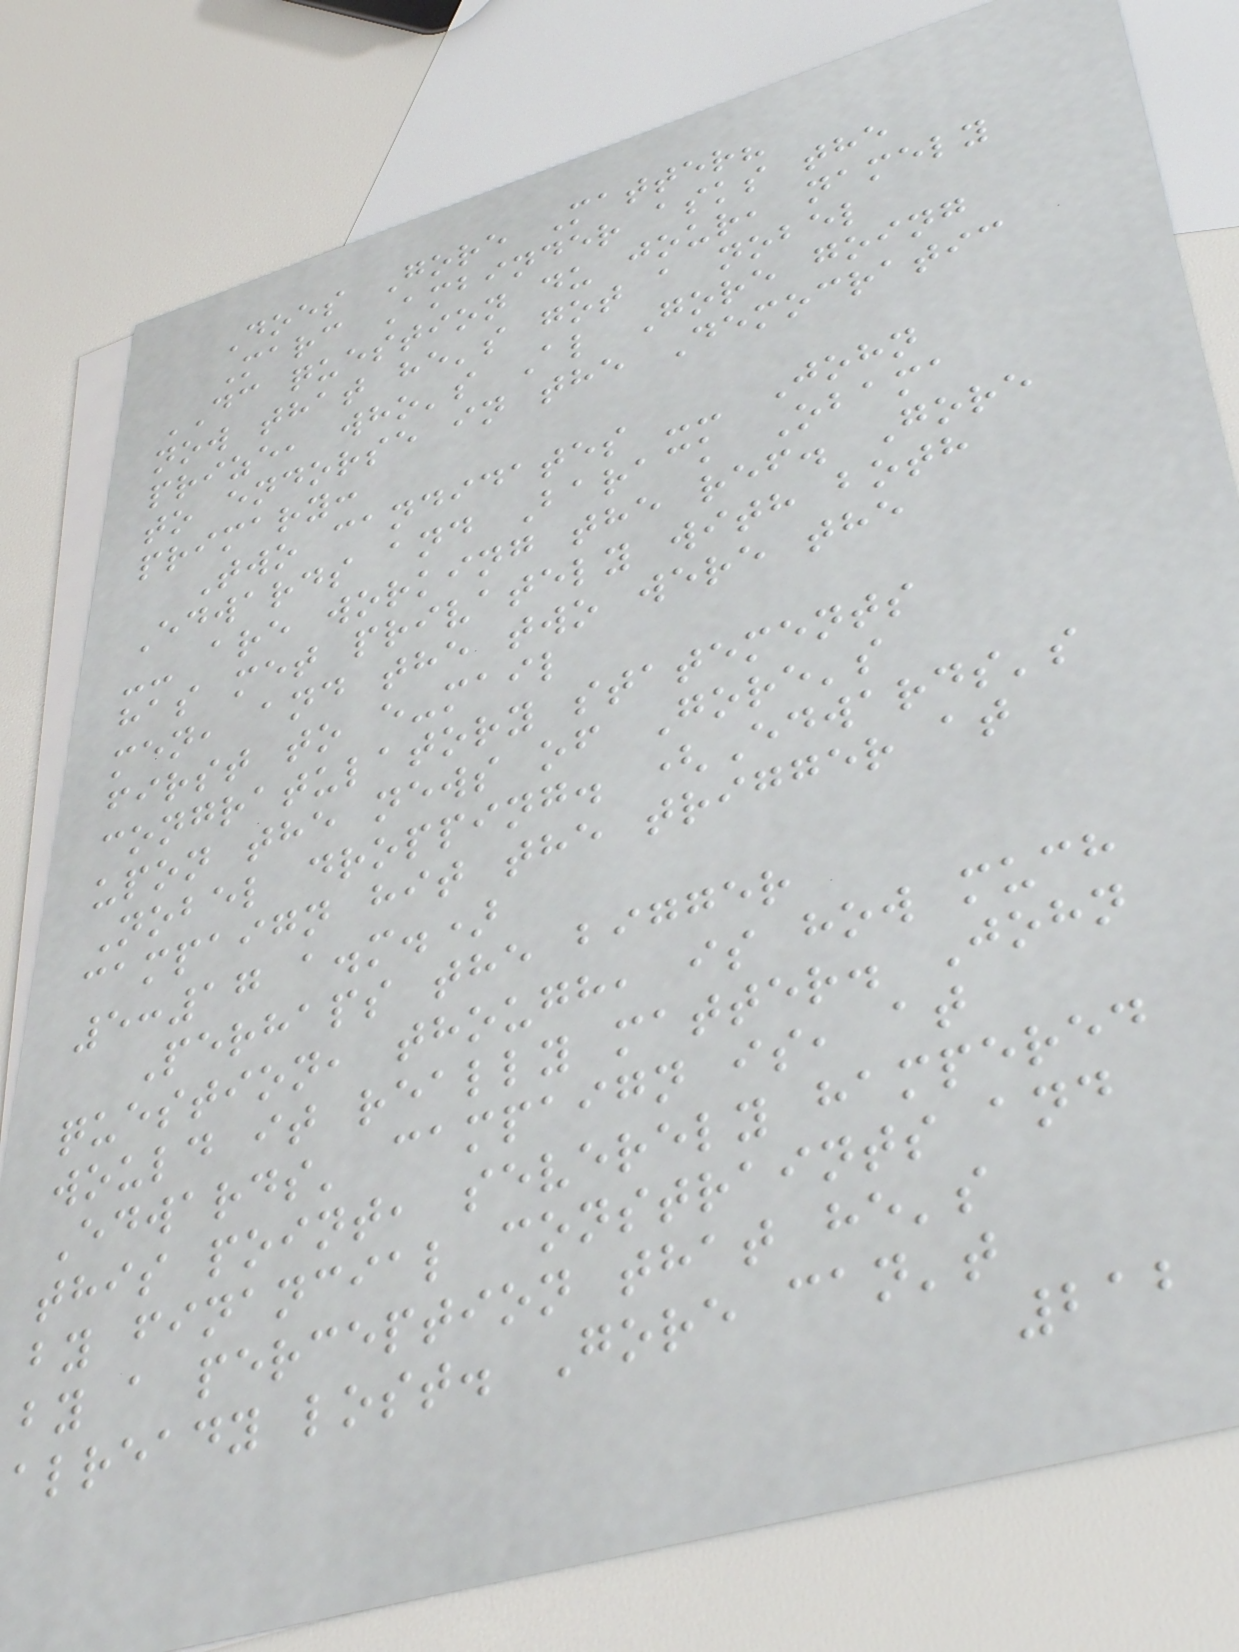Does Gore Matter?
Marc Ambinder asks the
DC question du jour, namely
now that he's got a nobel
prize, who's Al Gore going
to endorse in the Democratic
primary:
Two candidates -- John
Edwards and Barack Obama
-- are working the ref. Gore
has met privately with both
men, and the two were the
first to e-mail
congratulatory statements
upon the news of Gore's
Nobel dropping. (Edwards's
campaign hit the trigger at
5:17 a.m.)
Perhaps the bigger
question, though, is how much
would it really matter. John
Edwards' campaign is, at
this point, severely hampered
by financial constraints and
by a perception that he's
already lost. Gore can't
212
